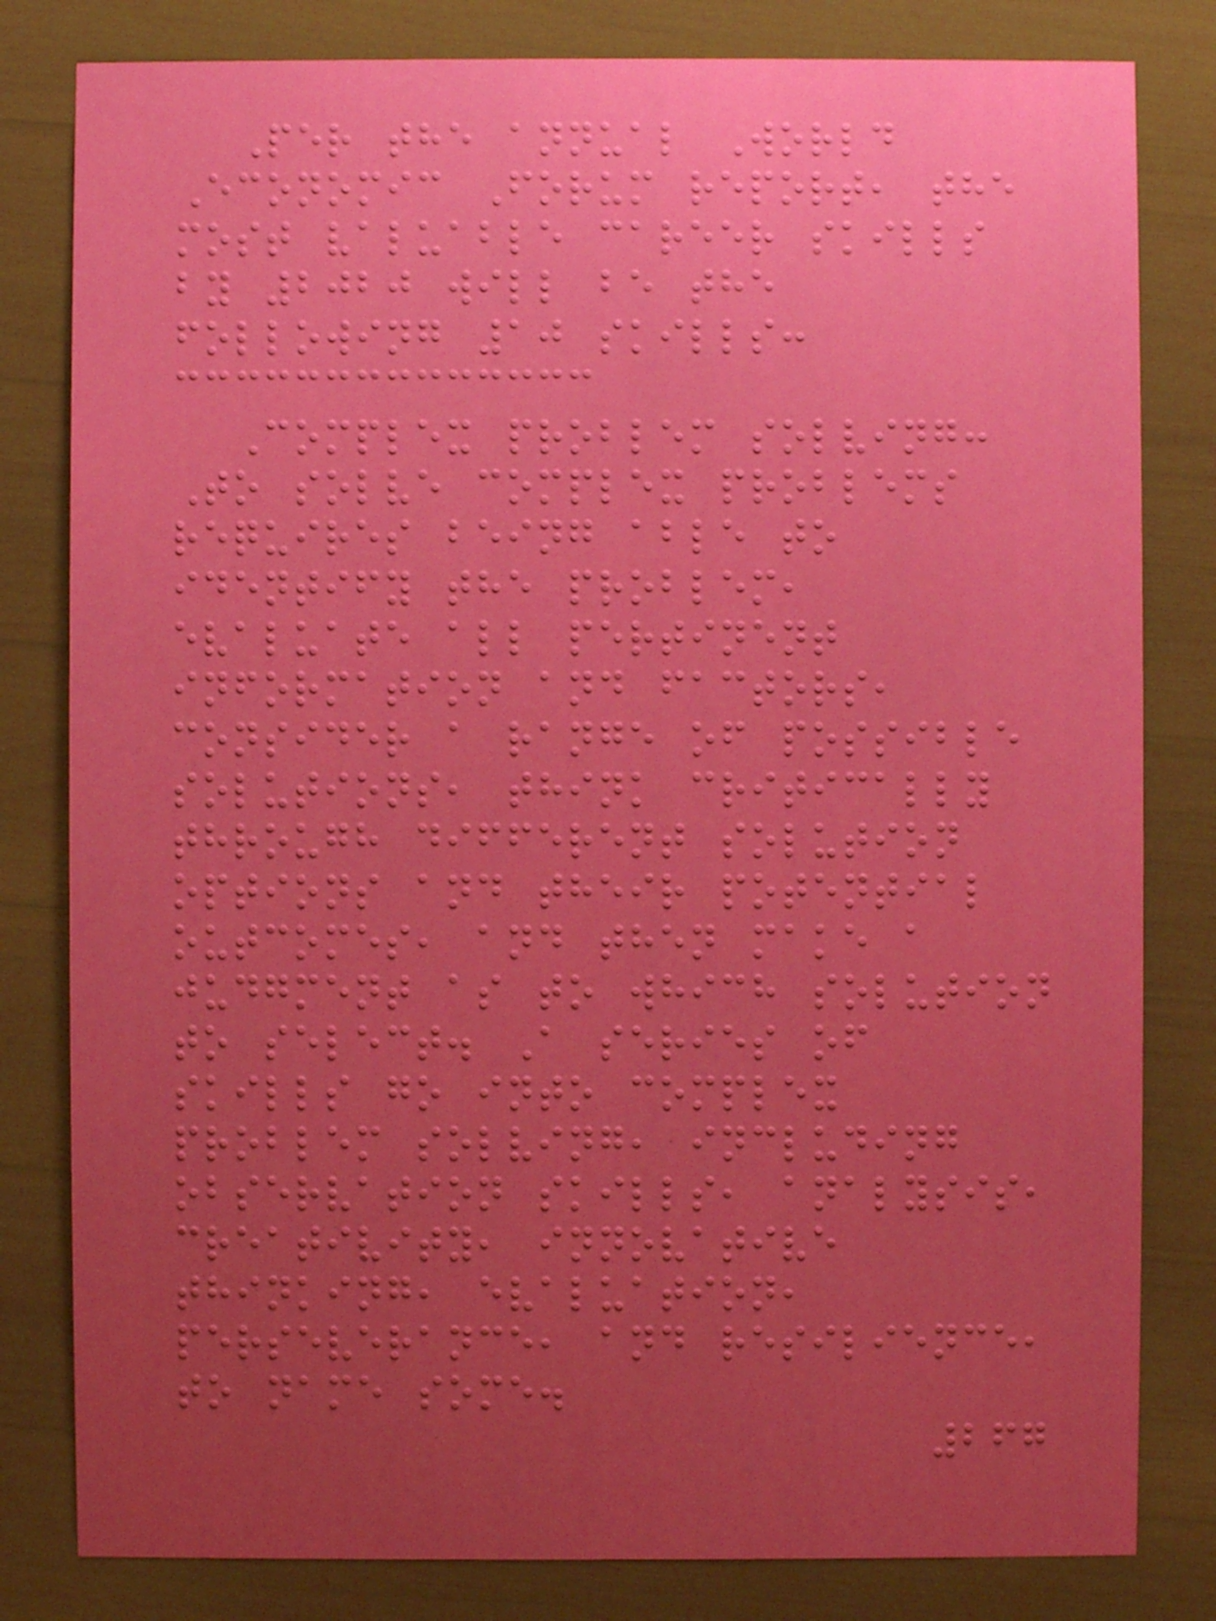Per the annual World
Economic Forum report, the
most valuable career skills
by 2020 will be the
following 10 skills:
Complex problem solving:
To solve complex problems
requires being able to
identify the problem,
evaluate all pertinent
information and factors,
consider a range of possible
solutions, think critically
through different solution
options and their potential
outcomes, and then make a
judgment as to which solution
to select. A series of
skills go into complex
problem solving, including
observation skills, analysis,
creativity, innovative
thinking, evaluation,
perseverance, and resilience,
to name some.
267
